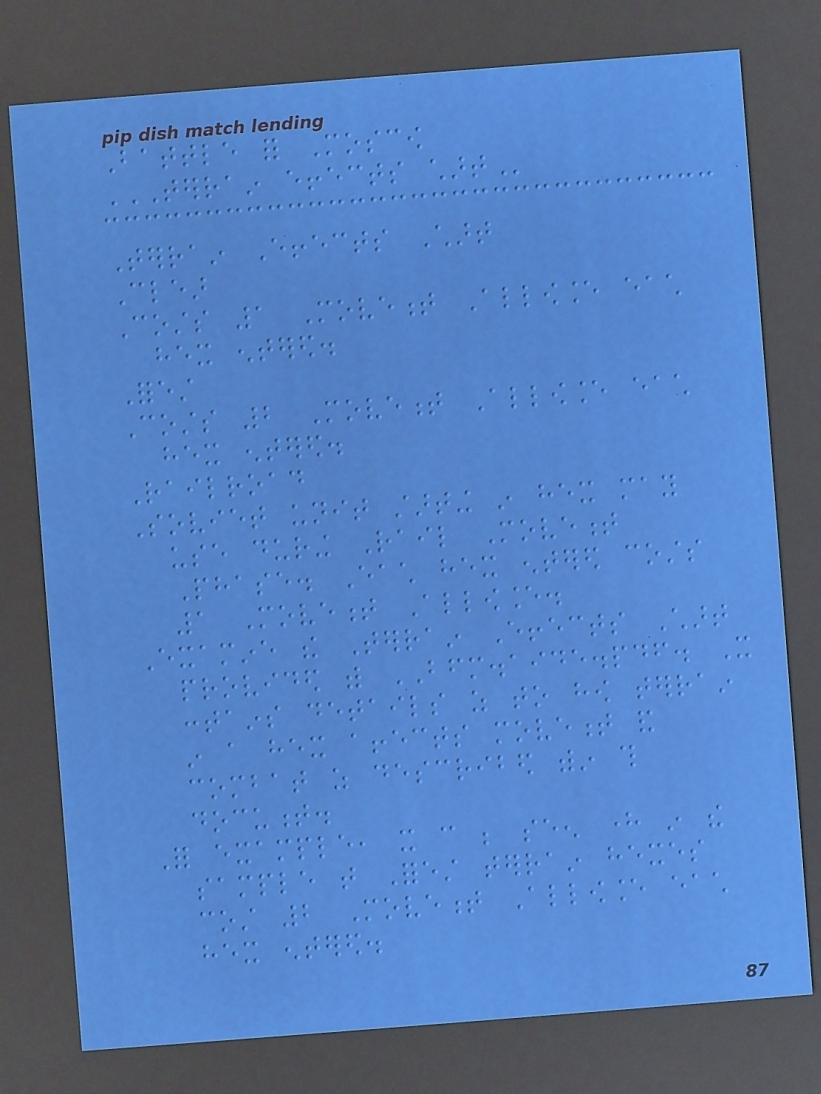Battle for Moscow
TERRAIN EFFECTS CHART
Terrain Effects Chart
Clear
Costs 1 Movement Allowance each
hex entered.
Forest
Costs 2 Movement Allowance each
hex entered.
Railroad
Soviet unit starting in hex may
use during Rail Movement
Phase. Each hex entered costs
1 Movement Allowance.
Examine the Terrain Effects Chart
provided with BFM.aide.pdf. It
contains details as to how terrain
in a hex affects movement and
combat as described within this
document.
For example, it can be seen here in the
sample that Forest terrain hexes
cost 2 Movement Allowance each
hex entered.
